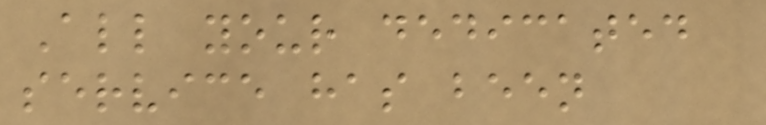All your dedicated
service has been
